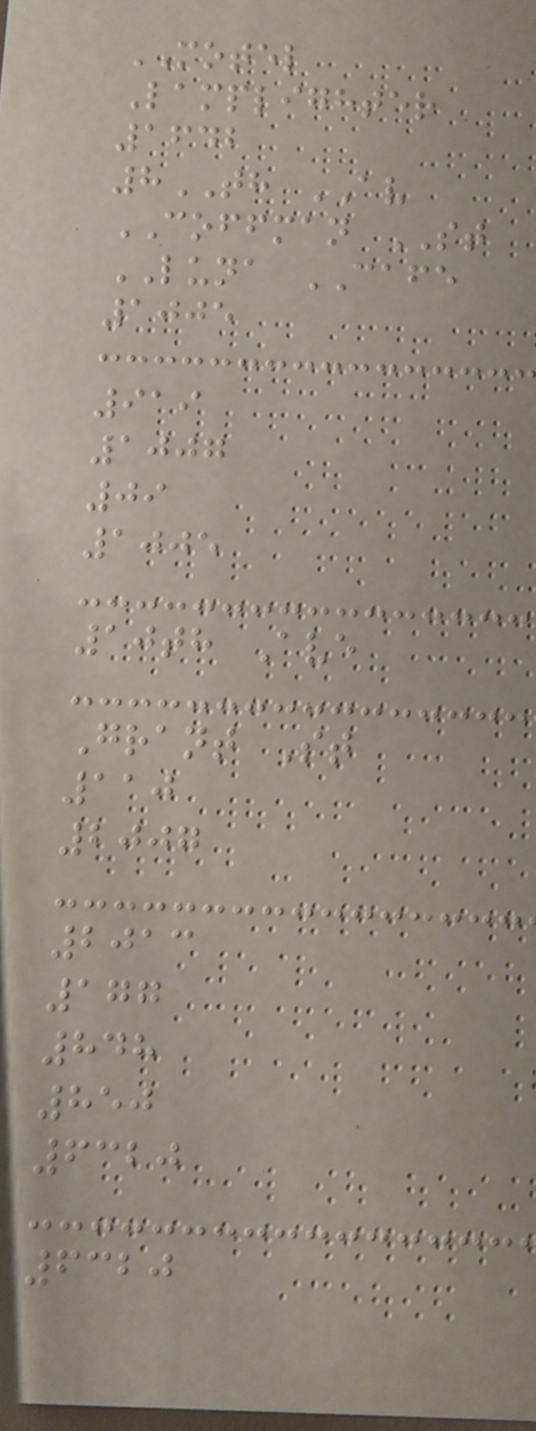MOTEL
Lamplighter
1642
8TH AV
COFFMAN ST
LUNA CAFE
1005
919
1007
09
1005
10th Ave
Grant St
110
2007
2013
177
848
850
6320
6320
